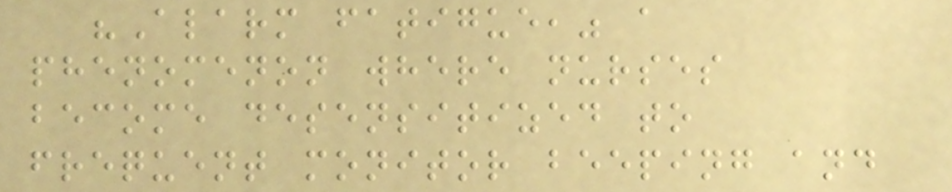"Alarm fatigue," a
phenomenon where nurses
become desensitized to
frequent monitor beeping and
